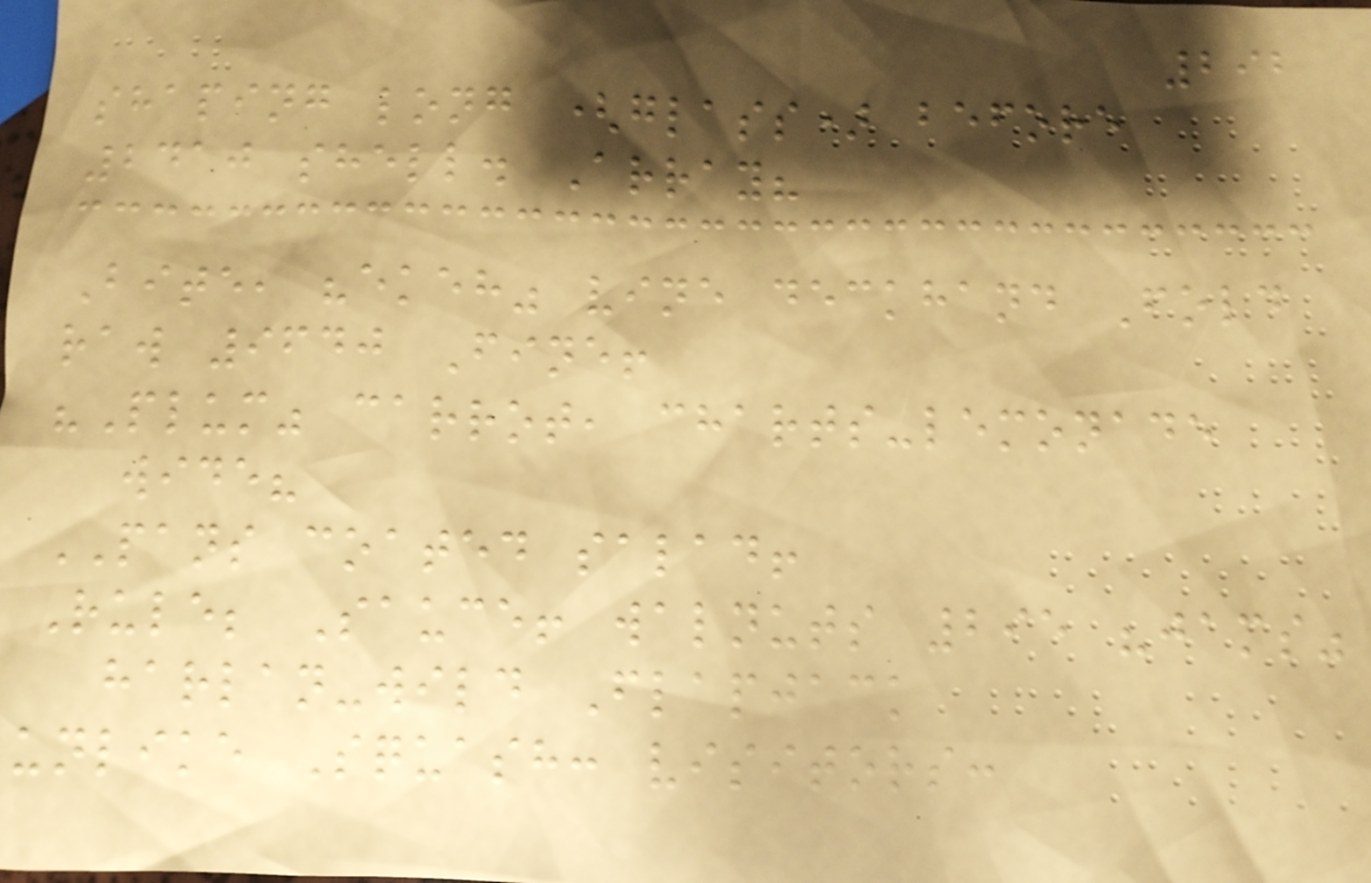292
shaping long (glass) before
2410 shell. Array?
Bite, "ekeh" vine deckhand Fold
raw 9640 Fine!
"Plum" carrot, charts-lemonade
wide?
PANS coated salad!
Rule; Sauce! walnuts 295 "jams"
harlan-wild Flapjack
unlike Squash: visitors:
